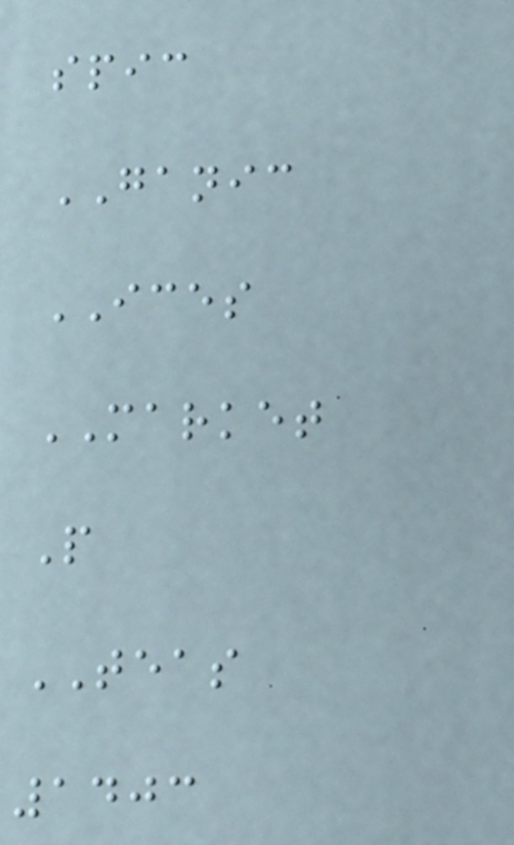spic
GANIC
ICES
MARKET
P
TEAS
1403
